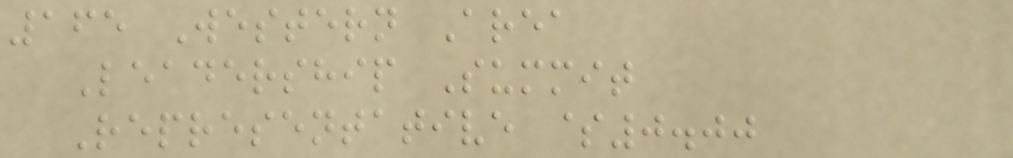165 Western Area
Leadership Summit
Representative $0.00
